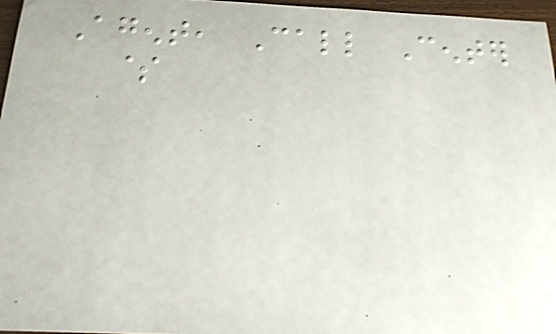Agent, Call Center
$
